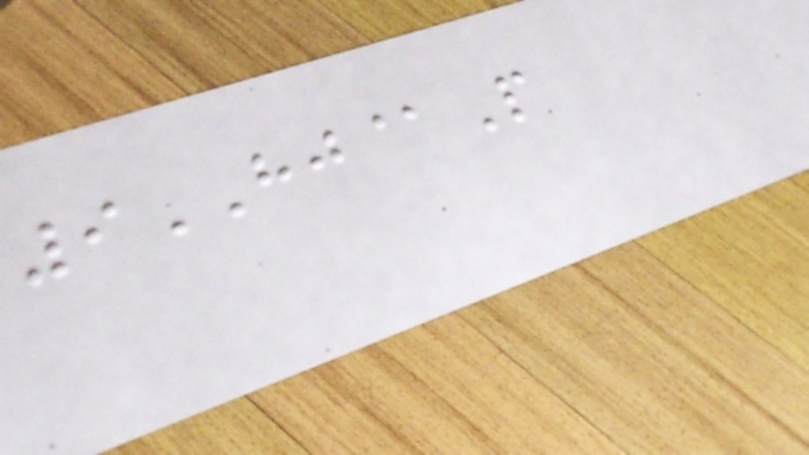9HJ@P
